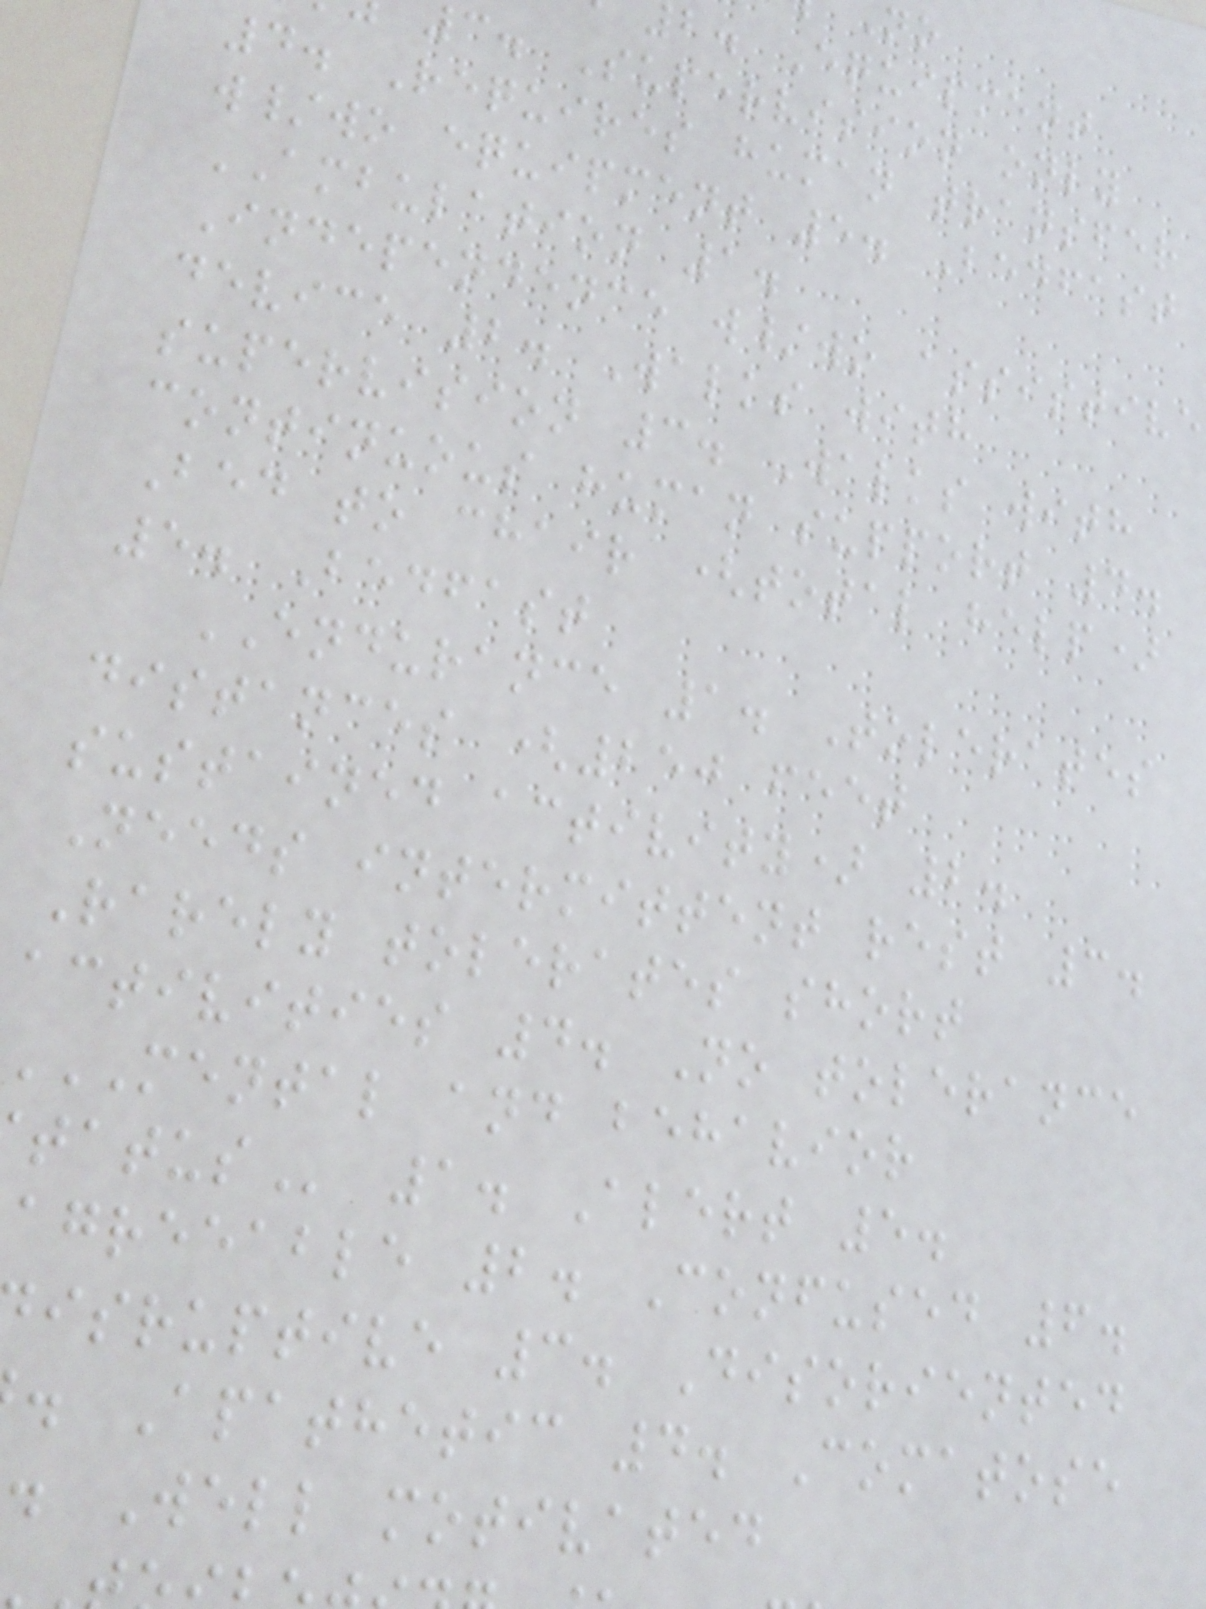b. Equipment
3. Supervision only
4. Requires human transfer
w/wo equipment 5. Bedfast
AMBULATION 1.
Independence w/wo assistive
device 2. Walks with
supervision 3. Walks with
continuous human support 4.
Bed to chair (total help)
5. Bedfast
ENDURANCE 1. Tolerates
distances (250 feet
sustained activity) 2.
Needs intermittent rest 3.
Rarely tolerates short
activities 4. No tolerance
MENTAL and behavior
1. Alert 5.
agreeable 2. Confused 6.
isruptive 3. Disoriented
. Apathetic 4. Comatose
. Well motivated
